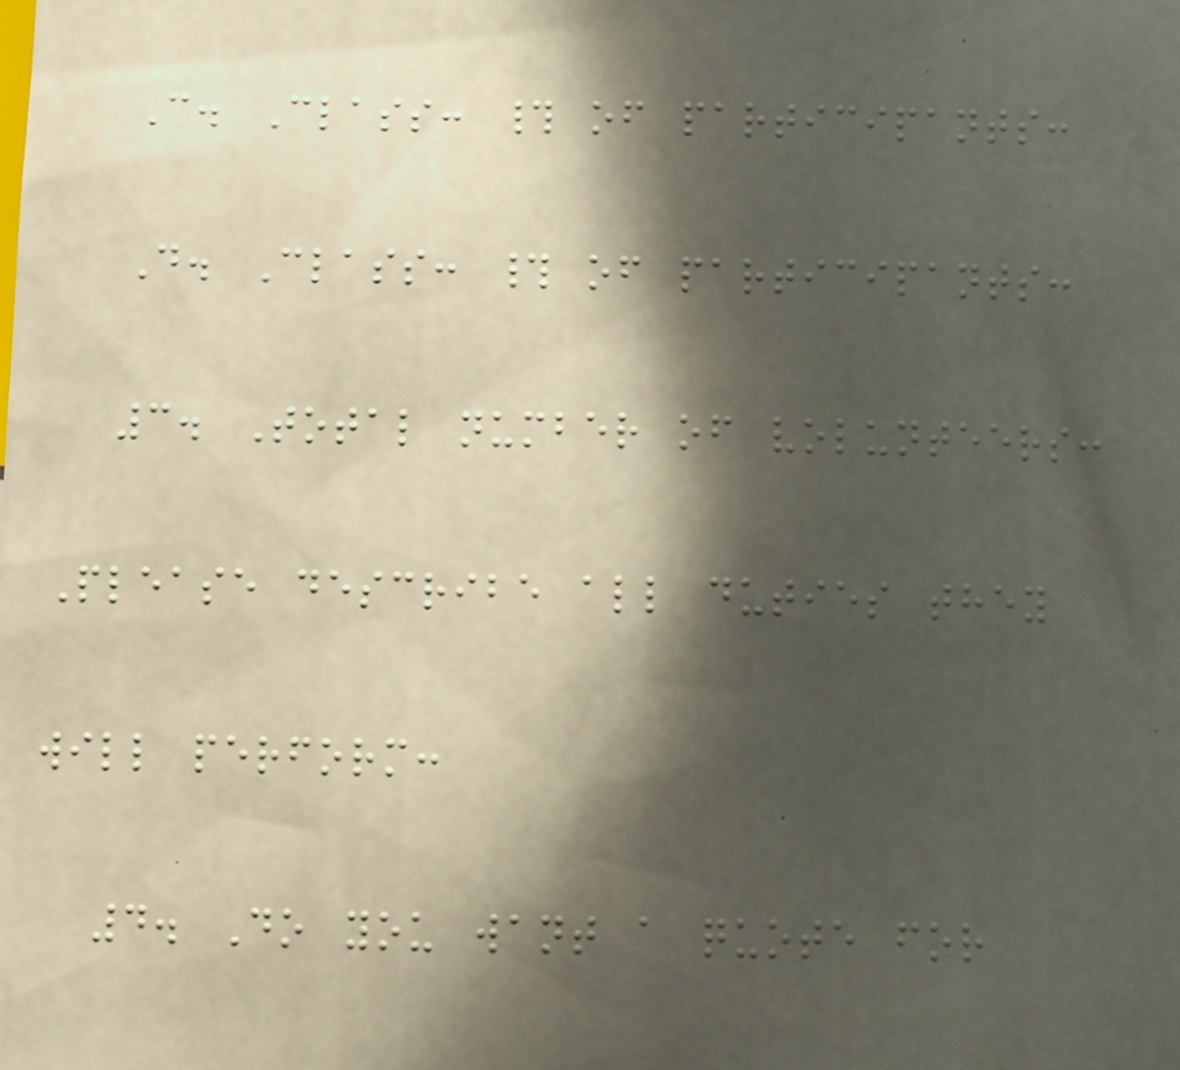C. Class: # of participants:
D. Class: # of participants:
3. Total number of volunteers:
Please describe all duties they
will perform:
4. Do you want a quote for
